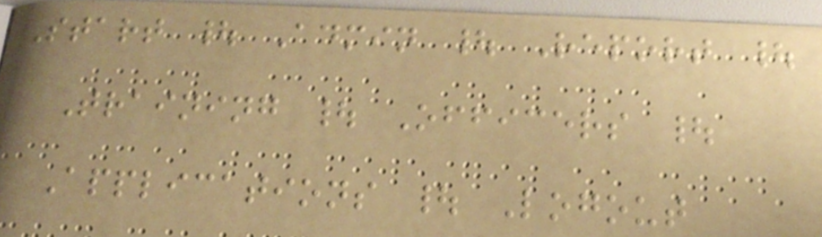Start | Admin | Report |
Training | Officers |
Applications | Logout
